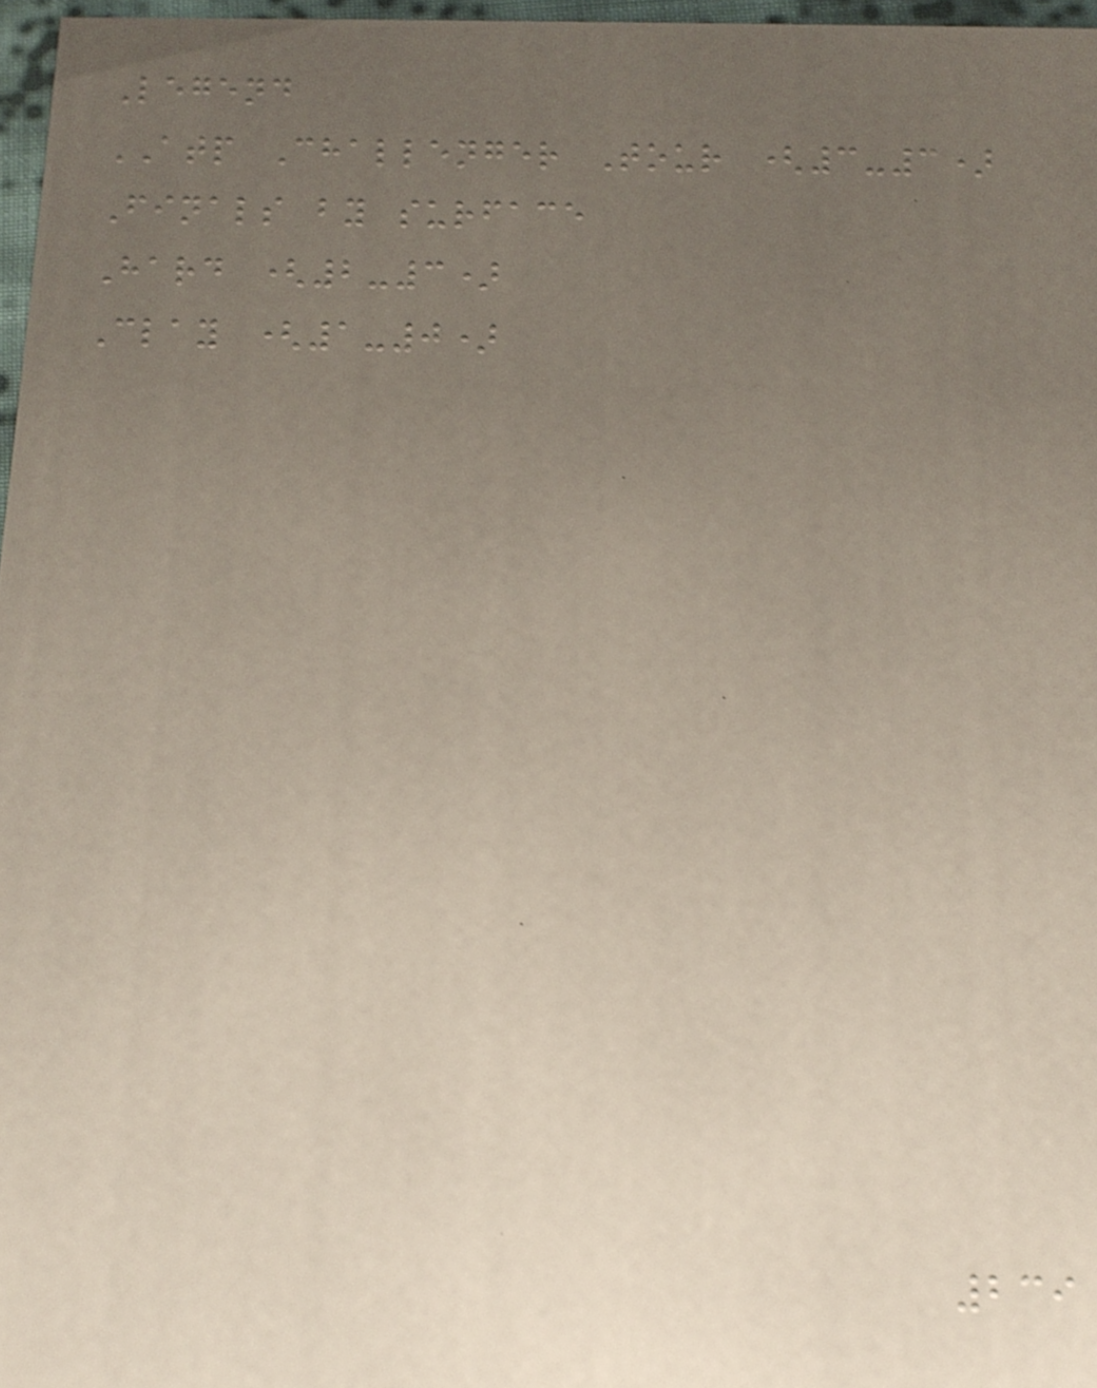Legend
ATP Challenger Tour (3-3)
Finals by surface
Hard (2-3)
Clay (1-0)
239
